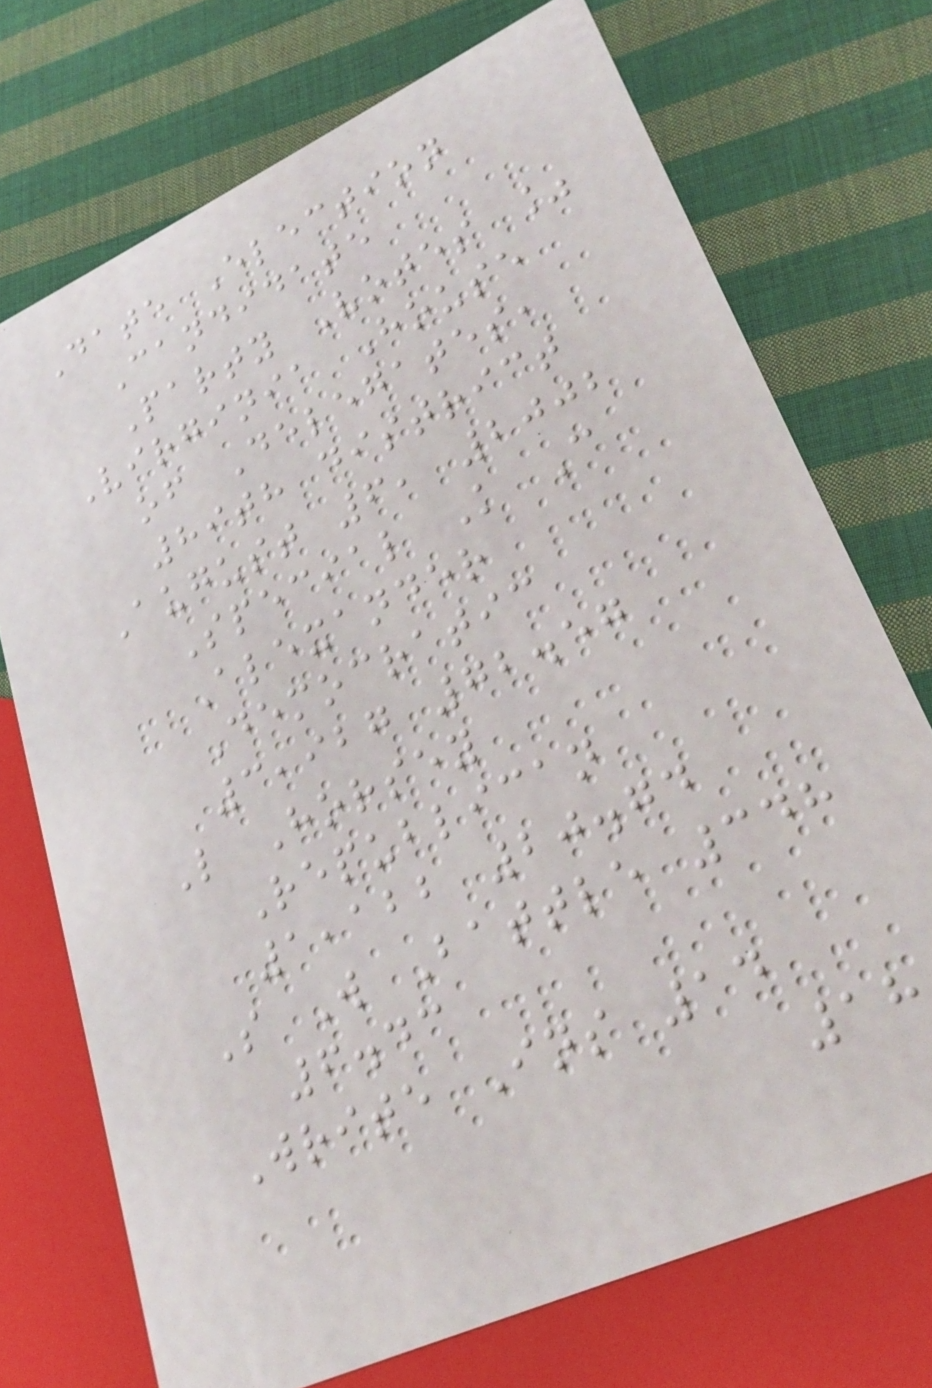Date Election
Candidate
Party Votes %
Virginia House
of Delegates,
89th district
August 6, 2002
Special K C
Alexander
Democratic
3,927 72.57
L Horsey
Republican
1,122 20.74
S W Battle 348
6.43
Write Ins 14
18
